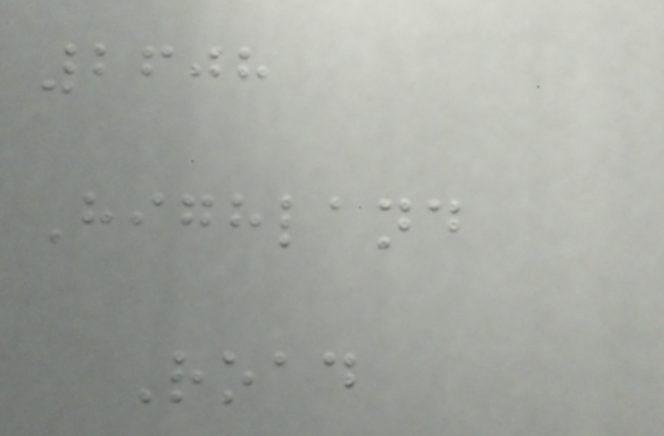2608
Highland
Road
